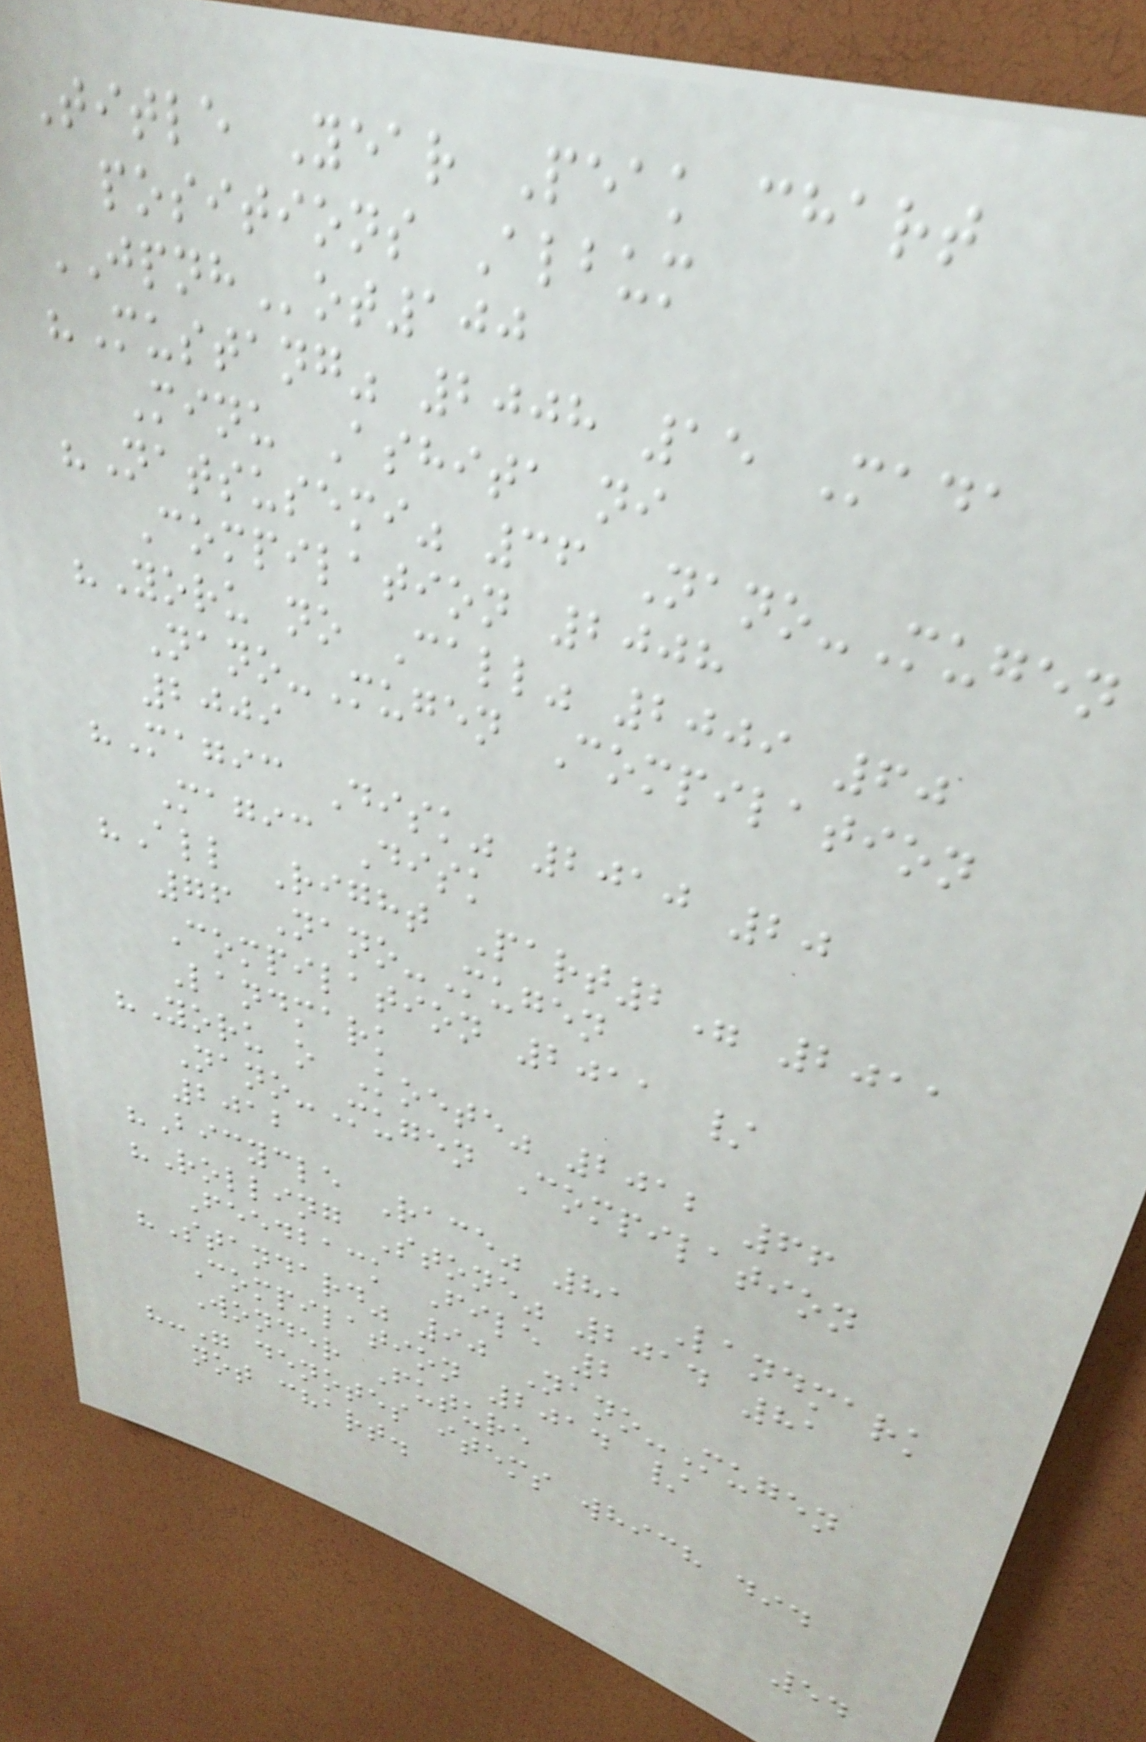Title Year Peak chart
positions Album
JPNHot100
"Mustang" 2008 15 Mada
Minu Ashita ni
"Natsusemi" 36 Nano-Mugen
Compilation 2008
"Yoru no Call" 2009 60
Nano-Mugen Compilation
2009
"Magic Disk" 2010 20
Magic Disk
"All Right Part2" 2011
76 Nano-Mugen
Compilation 2011 /
Landmark
"Yoru o Koete" 2012 66
Nano-Mugen Compilation
2012
"Bicycle Race" 81 Landmark
"Rolling Stone" 2014 81
Feedback File 2
"Standard" 90 Nano-Mugen
Compilation 2014 /
Wonder Future
"-" denotes items which did
not chart.
54
